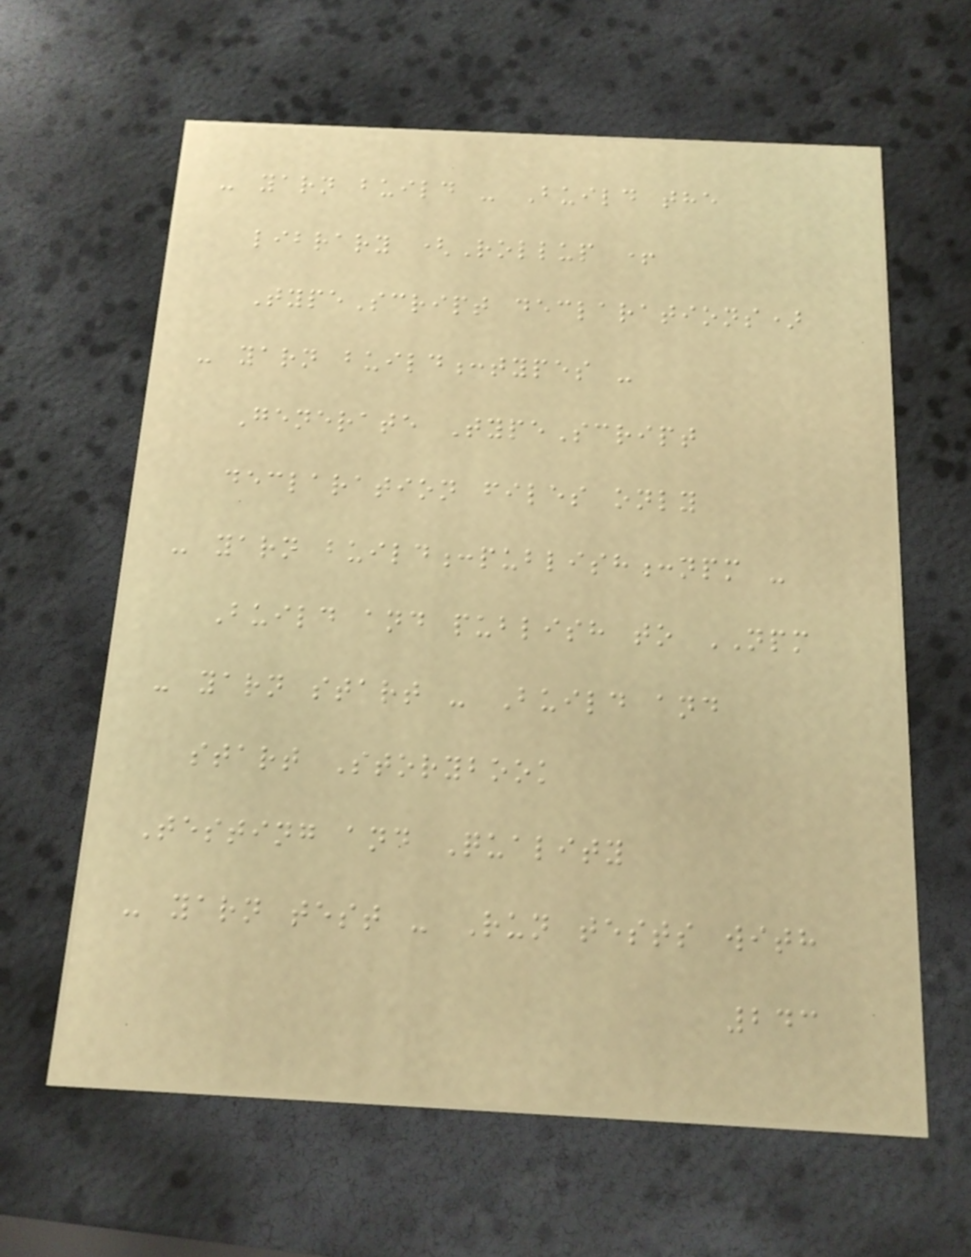- yarn build - Build the
library (Rollup +
TypeScript declarations)
- yarn build:types -
Generate TypeScript
declaration files only
- yarn build:publish:npm -
Build and publish to NPM
- yarn start - Build and
start Storybook
Testing and Quality
- yarn test - Run tests with
243
